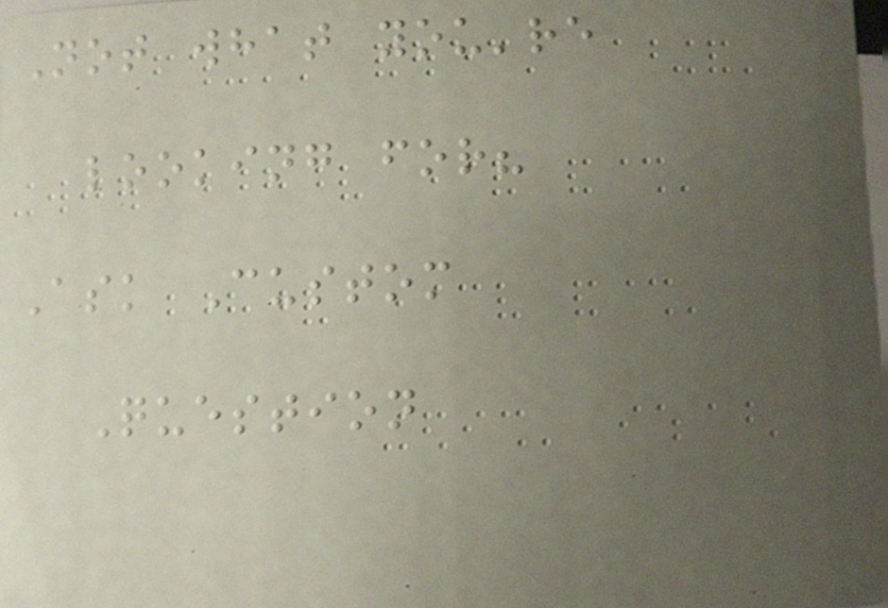Not what you're
looking for?
Ask Custom
Question
